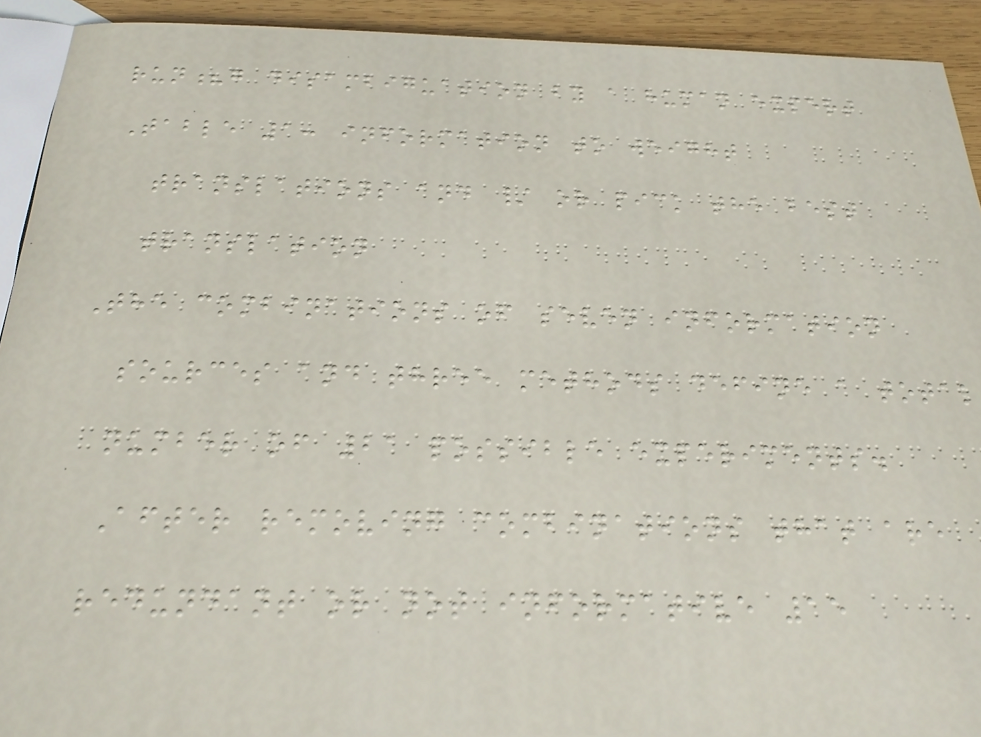run?g disambiguation by a human expert
Table 1: information to weight
translations and / or pick the best
translation
The combinations of seven information
sources and three methods define a total
number of 21 possible experiments.
After removing combinations that are
redundant or not informative 15
